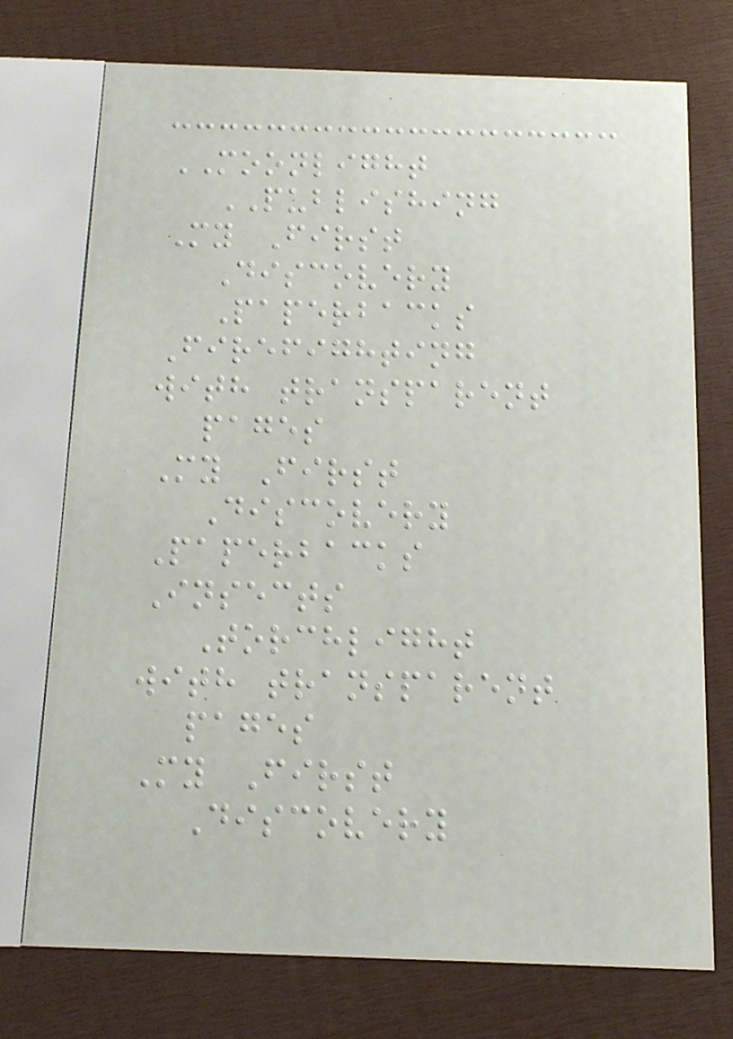MOONLIGHT
PUBLISHING
My First
Discovery
Paperbacks
Firefighting
with transparent
pages
My First
Discovery
Paperbacks
Insects
Torchlight
with transparent
pages
My First
Discovery
